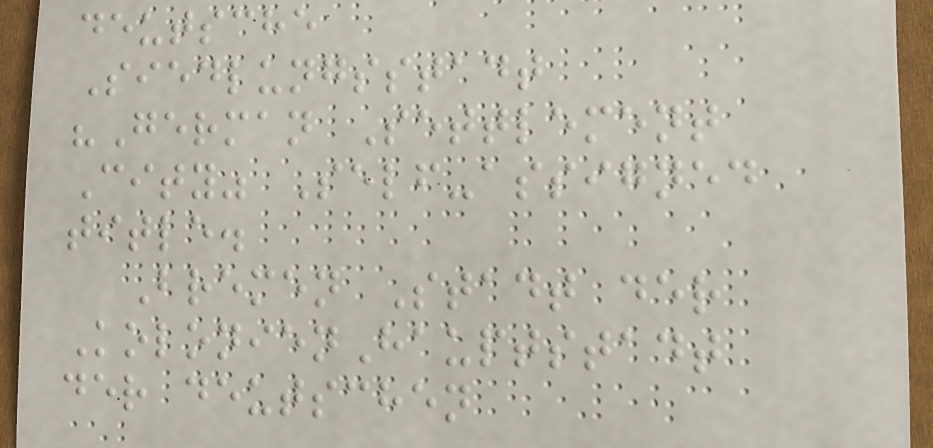deutsche
Siedlungsstadt
"German Settlement
City" Self-assigned
title.
Bremen Stadt der
KolonienHauptstadt
der deutschen
